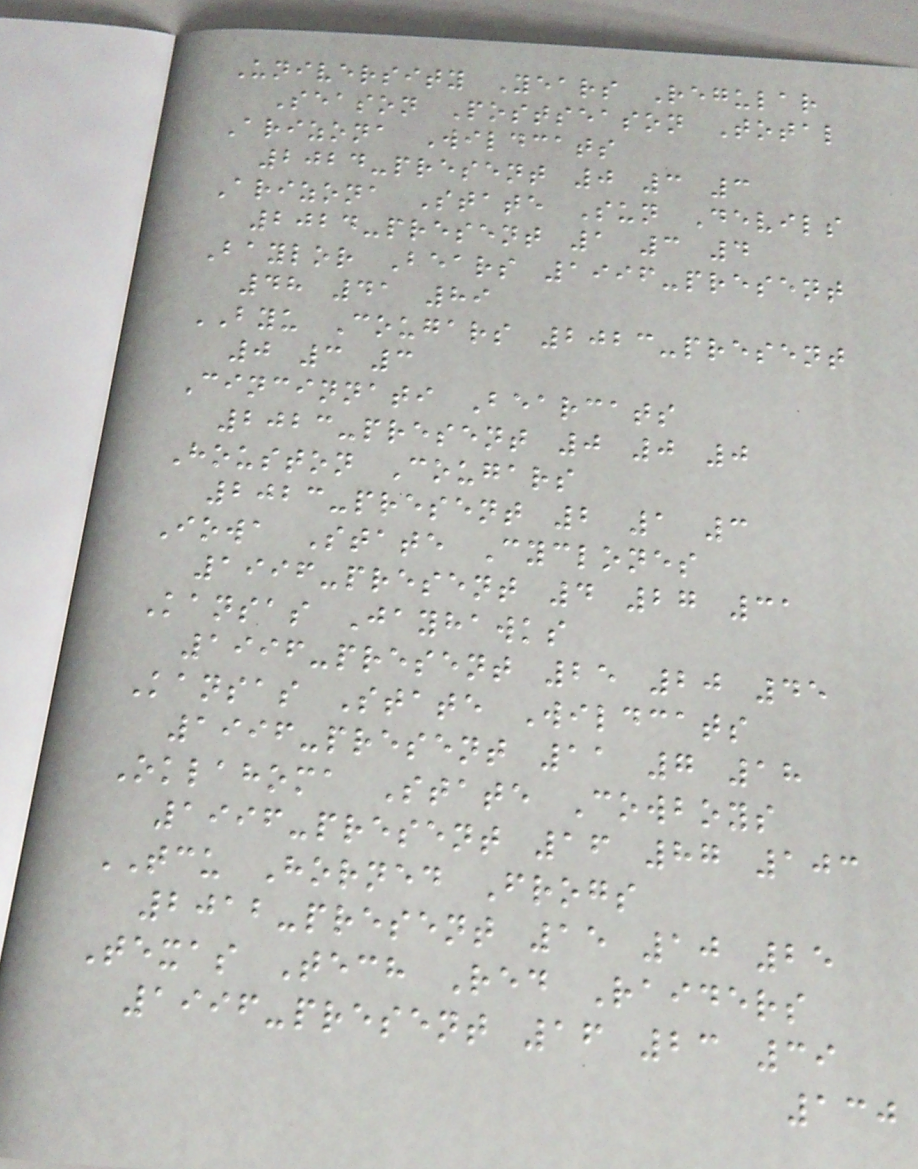University Years Regular
Season Postseason Total
Arizona Wildcats
2024-present 0 3 3
Arizona State Sun Devils
2024-present 1 3 4
Baylor Bears 1996-present
48 41 89
BYU Cougars 2023-present
0 3 3
Cincinnati Bearcats
2023-present 0 0 0
Houston Cougars
2023-present 2 1 3
Iowa State Cyclones
1996-present 4 27 31
Kansas Jayhawks
1996-present 25 20 45
Kansas State Wildcats
1996-present 11 7 18
Oklahoma State Cowboys
1996-present 16 87 103
TCU Horned Frogs
2012-present 15 10 25
Texas Tech Red Raiders
1996-present 16 23 39
130
